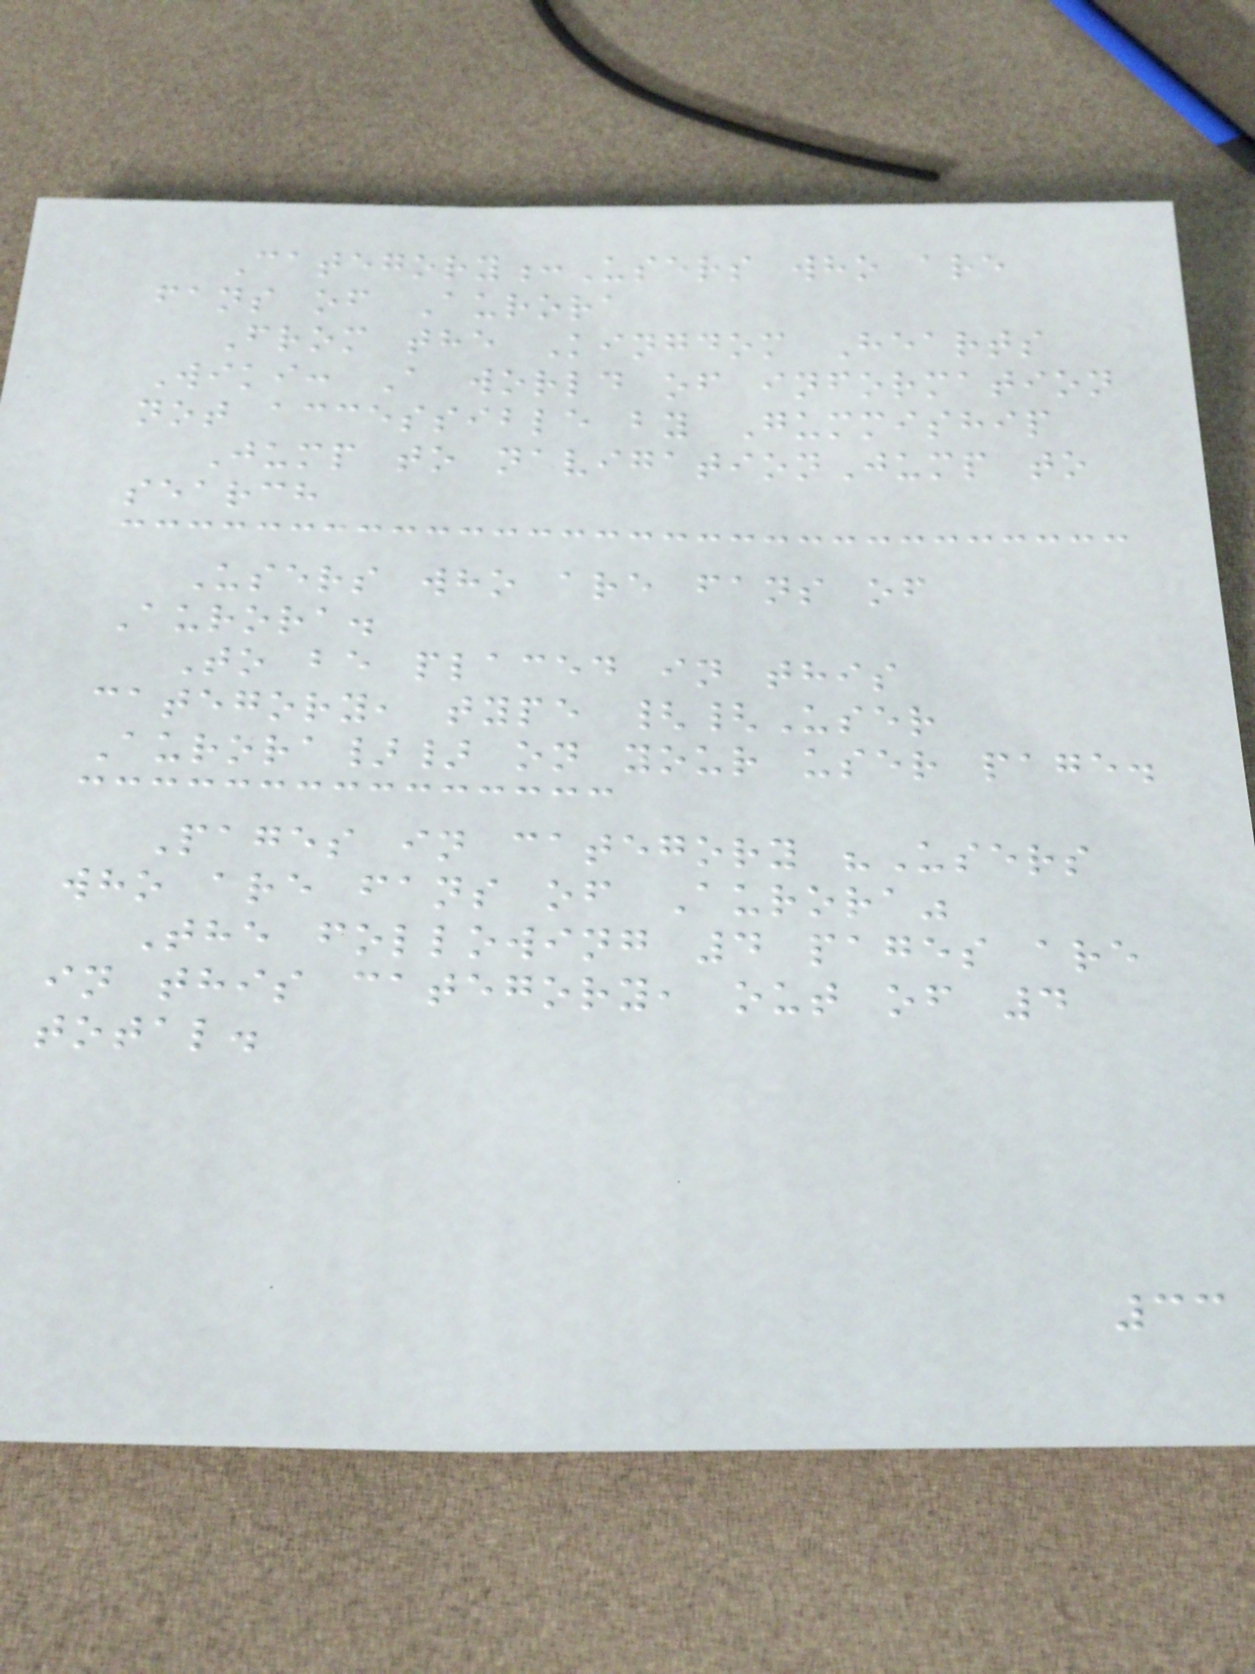Category:Users who are
fans of Aurora
From the Kingdom Hearts
Wiki: A world of information
not accessible by Gummiship
Jump to navigationJump to
search
Users who are fans of
Aurora.
To be placed in this
category, type {{User
Aurora}} on your user page.
Pages in category "Users
who are fans of Aurora"
The following 4 pages are
in this category, out of 4
total.
33
